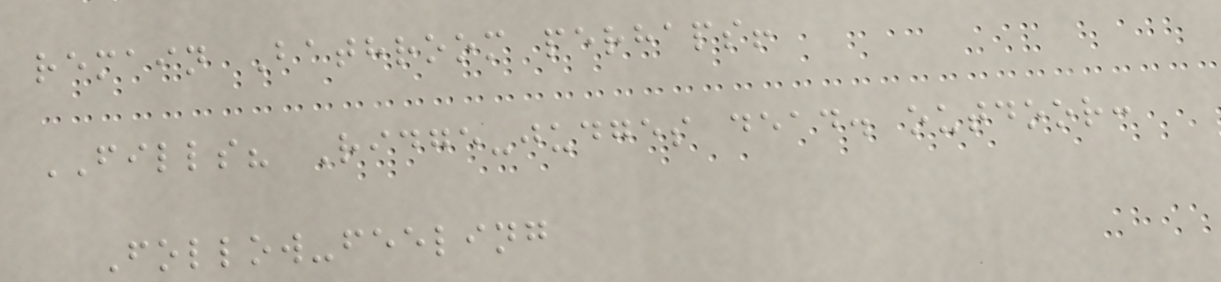remain Bathroom perhaps!
FILLS? Ridge-judges dead. outdoor:
Follow-feeling
